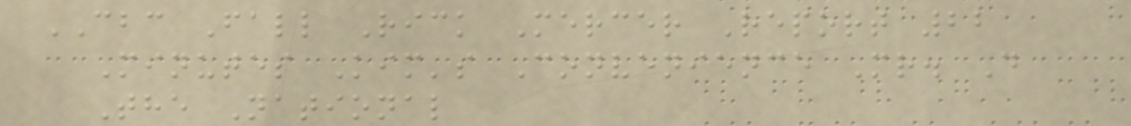CBC Fall Rick Mercer Report 22
Minutes Kim's Convenience Mr. D
The National
